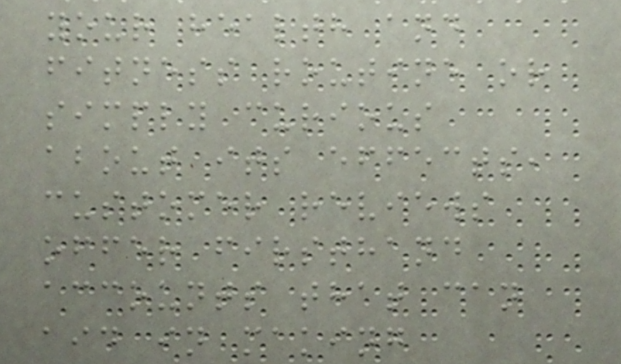your health and
fitness routine or
simply curious
about its effects,
customer reviews
offer firsthand
accounts that can
aid in making
